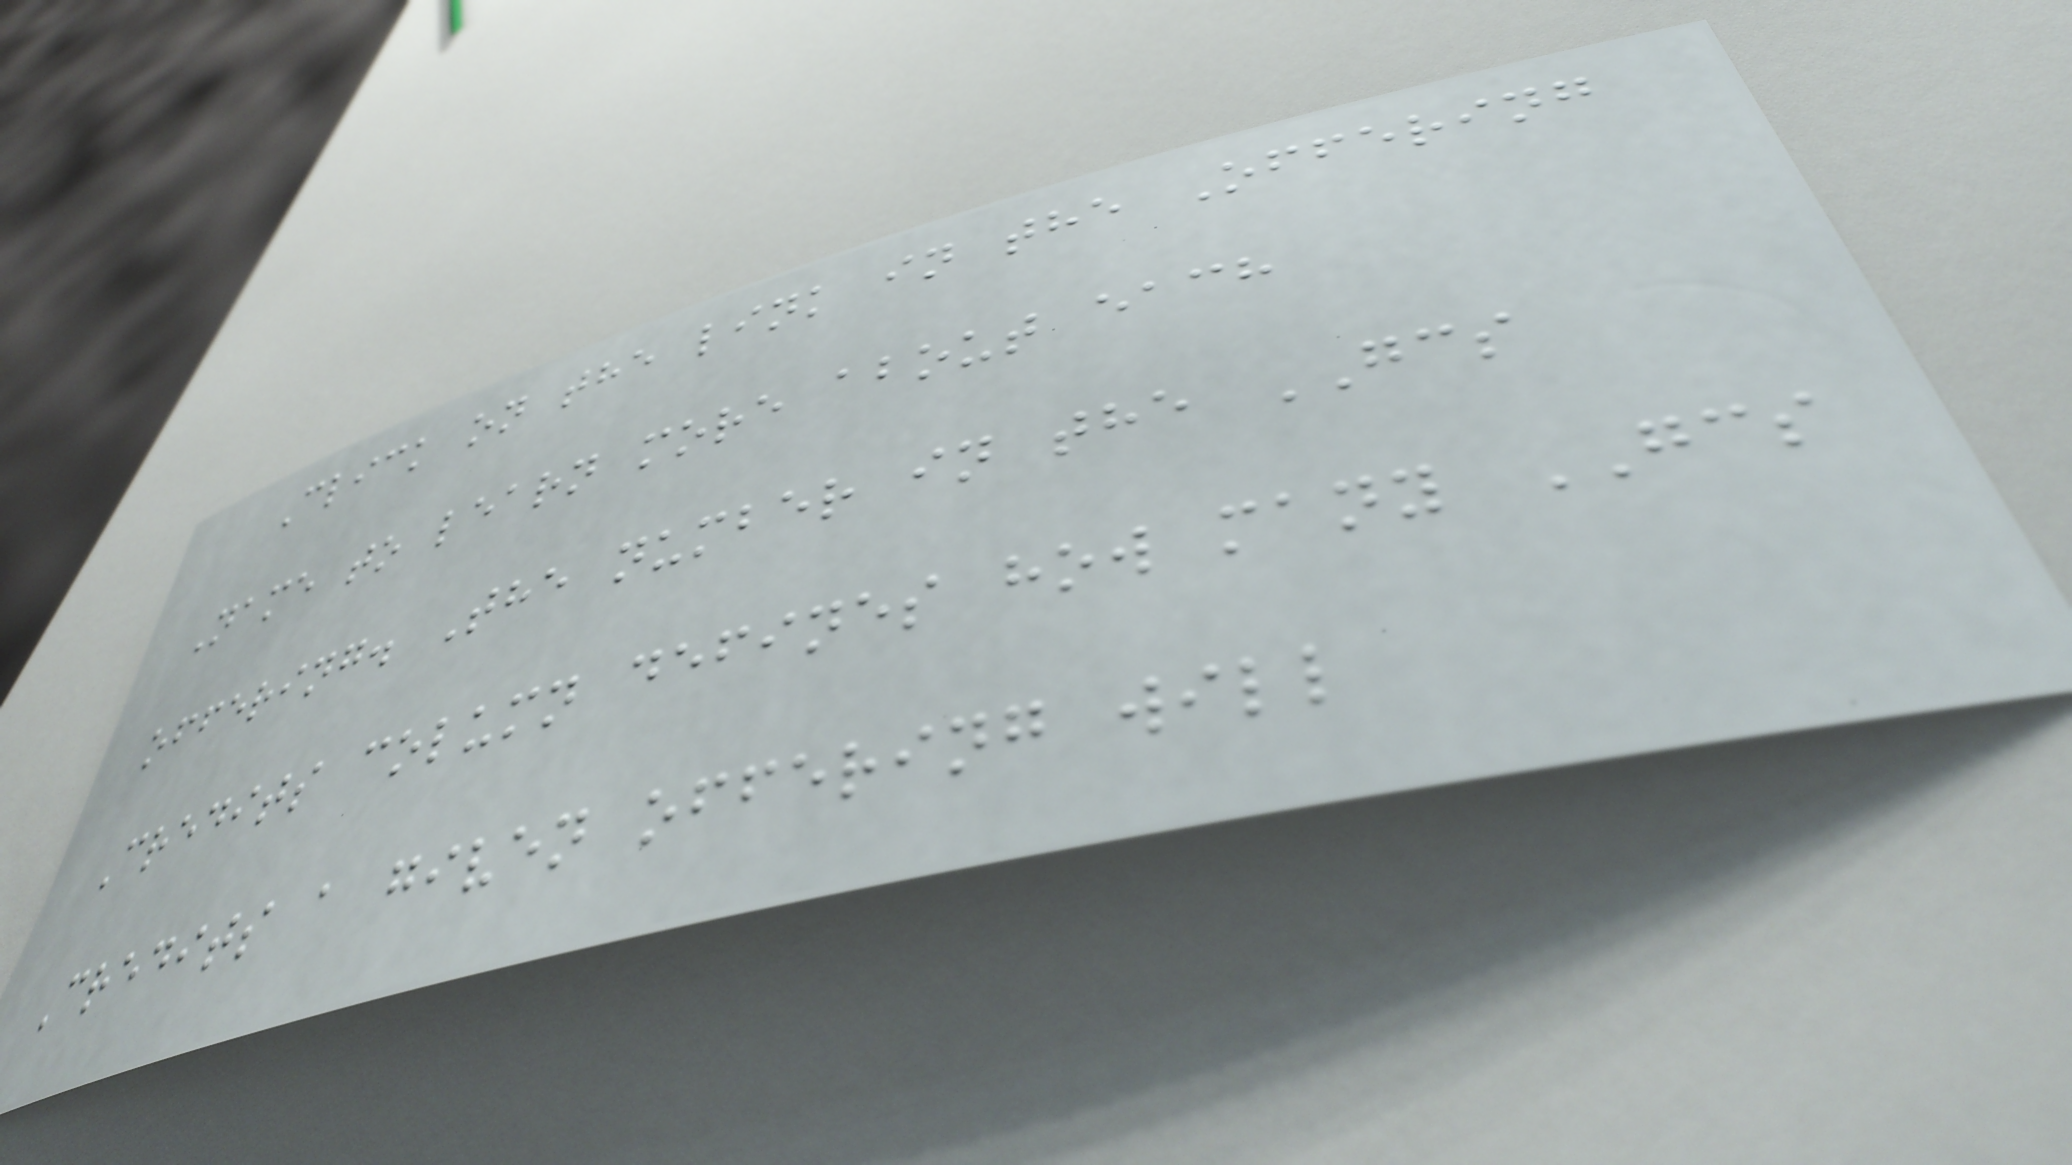Click on the link in the Offering
Name to learn more about each
offering. The number in the GCS
Credits column defines how many GCS
Credits a given offering will
